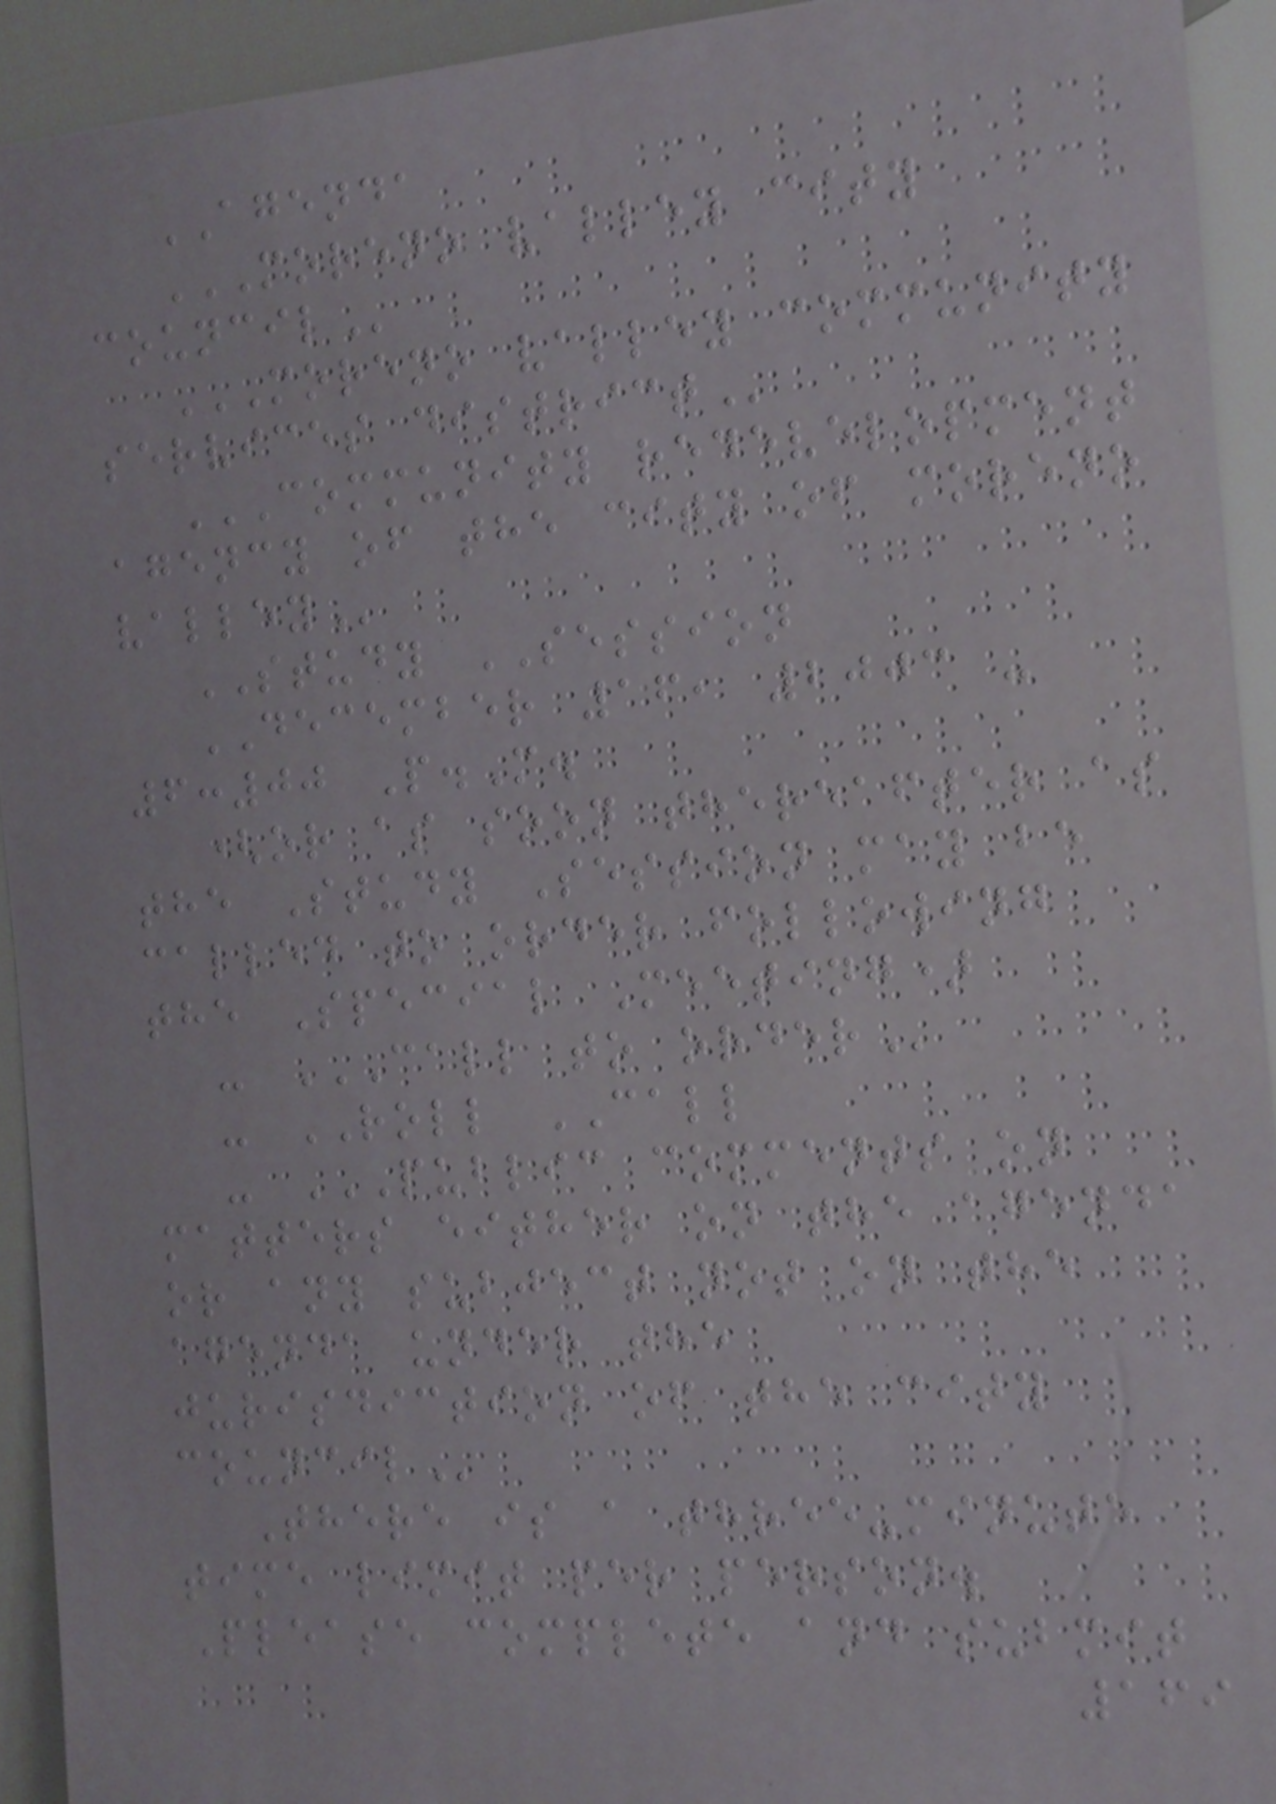AGENDA
MORENO VALLEY CITY
COUNCIL
MORENO VALLEY COMMUNITY
SERVICES DISTRICT
COMMUNITY REDEVELOPMENT
AGENCY OF THE CITY OF MORENO
VALLEY
STUDY SESSION
DECEMBER 16, 2003 -
6:00 P.M.
(or as soon thereafter as
the Study Session may be
called to order following
the Special Meeting)
- CALL TO ORDER
- ROLL CALL
- PUBLIC COMMENTS ON
MATTERS EITHER ON THE AGENDA
OR ANY SUBJECT NOT ON THE
AGENDA UNDER THE
JURISDICTION OF THE CITY
COUNCIL
There is a three-minute
time limit per person.
Please complete and submit
169
